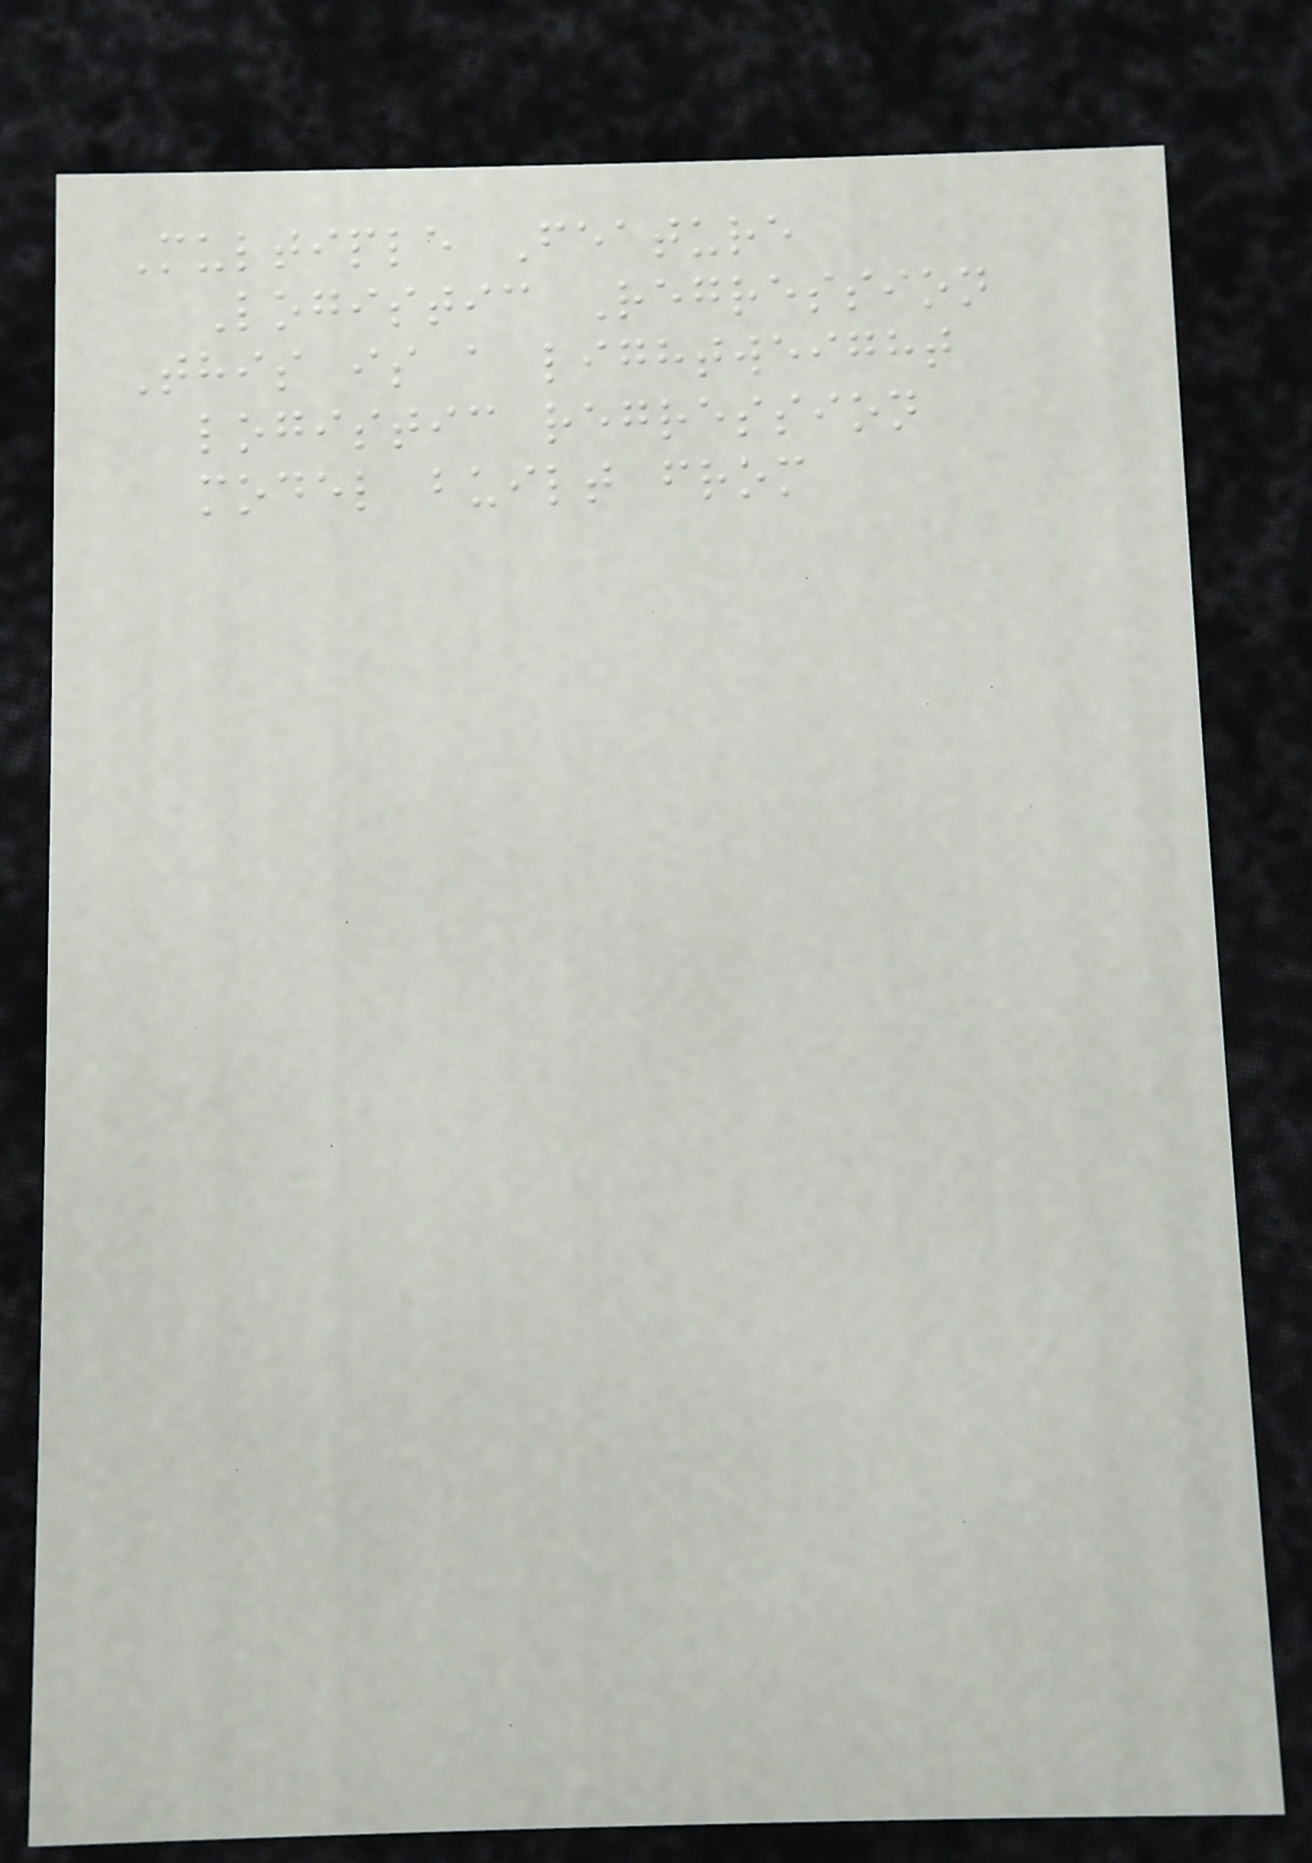Multiple Feature
Logistic Regression
This is a lightweight
logistic regression
model built from
